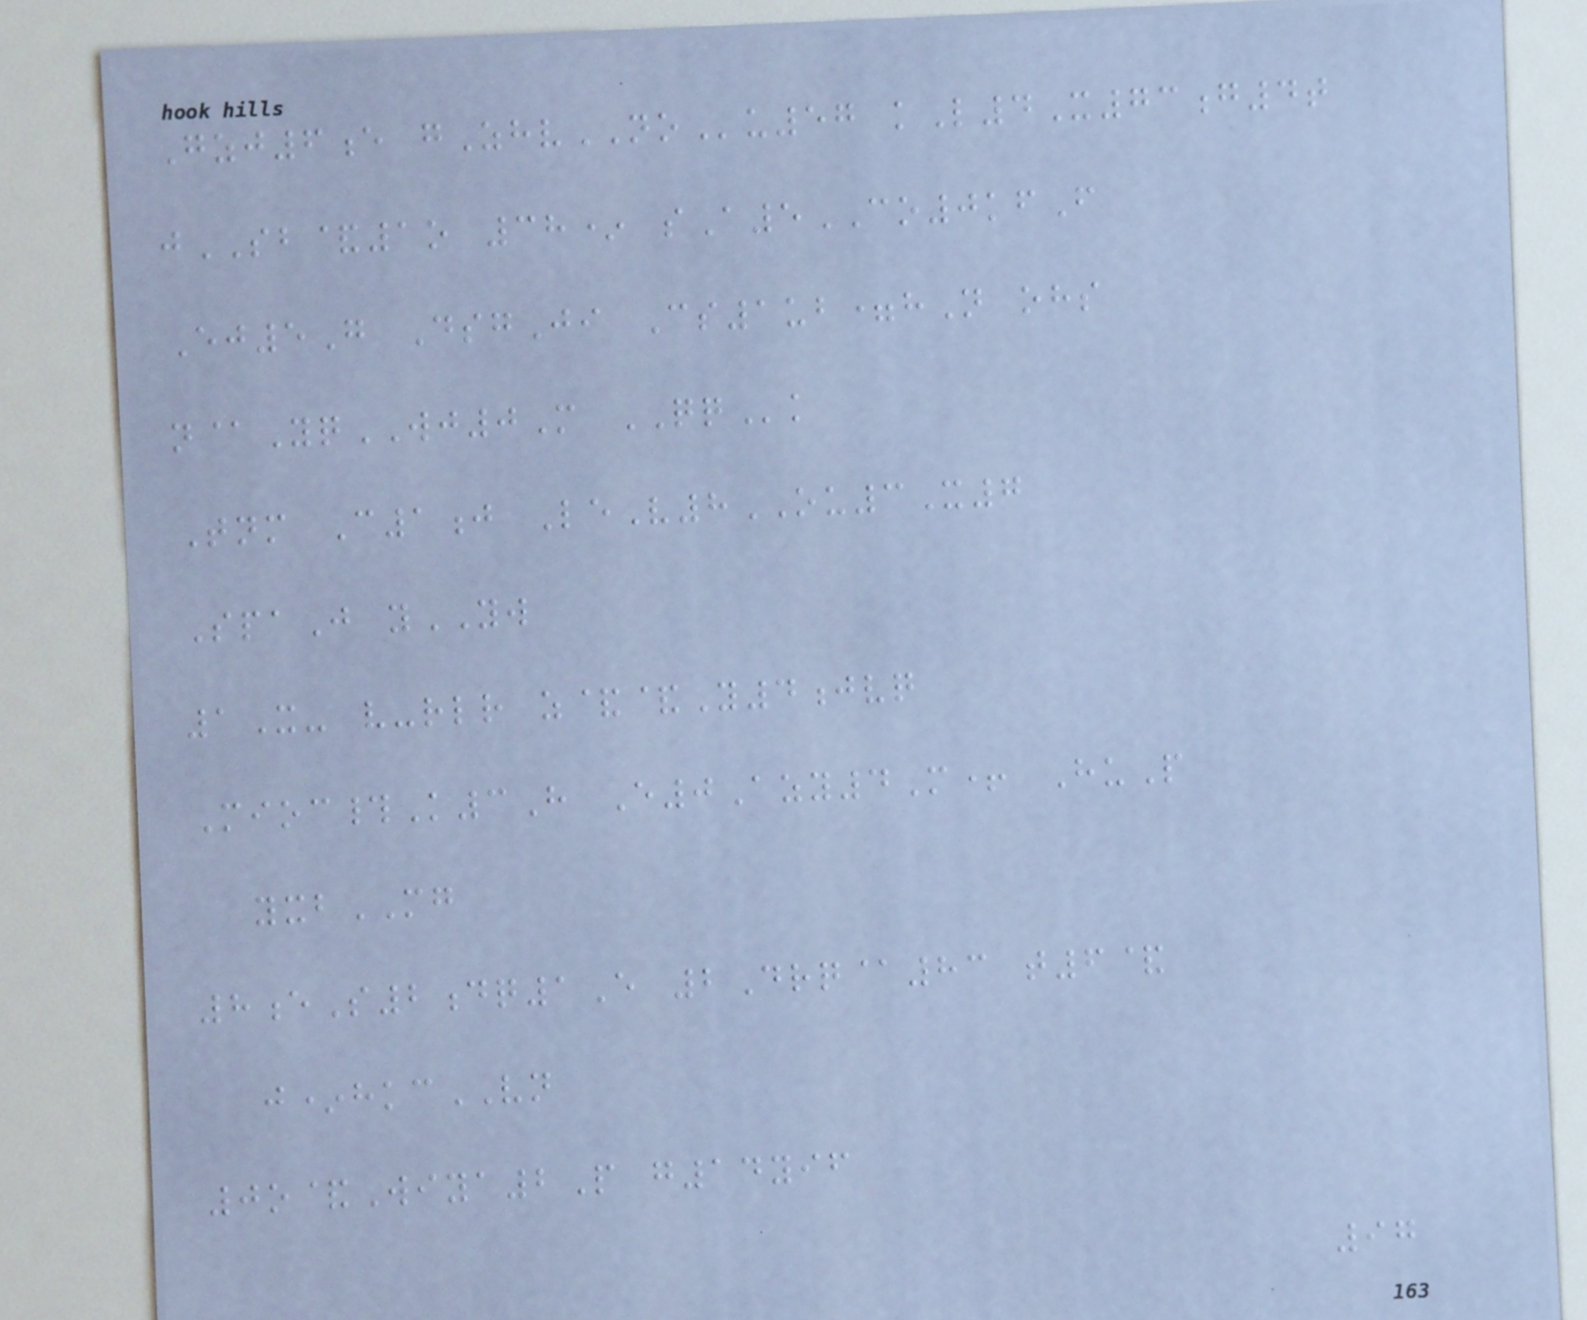Gzj6e gZhvNOu57 kL4X73g4t
jSB&1o 38* sA5CO0kfF
Ej5G DsgJi Cs1ub=hN ohs
n@YqWJ0M QQk
Tnm C1j LeV8OU3X7
SpaJ yYW
1X- v-rlr z&&Y4jvq
Mioc#K3H E0Azy4M+ HuP
yxbMG
8eS2dq1E 2Drq@83 t6&
j*hkcVN
0o&Wiya2P g14yif
97
